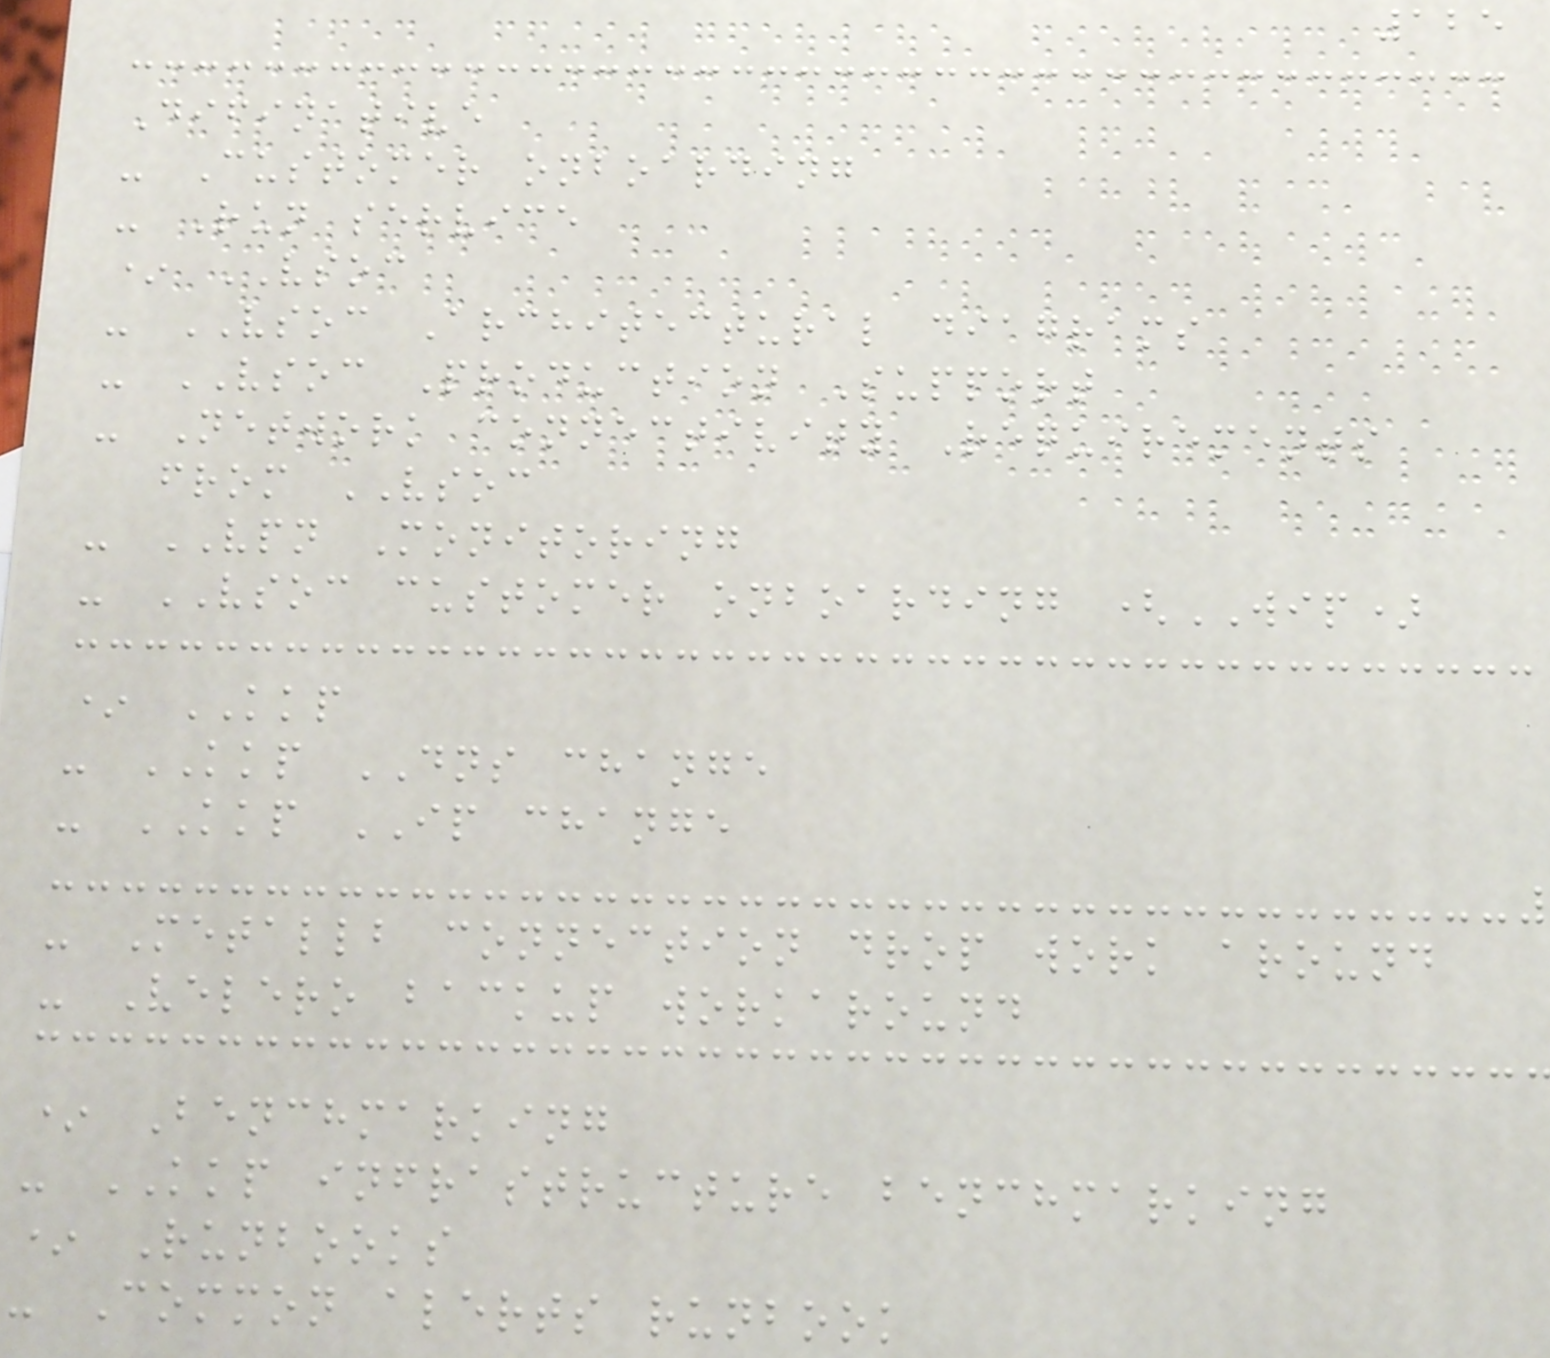125
Difinative
- Customer onboarding
- Run service
* VSOC
- VSOC Architectural diagrams
- VSOC Production Support
- Network connectivity Requirements
from VSOC
- VPN Monitoring
- VSOC customer onboarding (WIP)
* KKP
- KKP DNS change
- KKP IP change
- Metallb connection drop work around
- Velero backup workaround
* Benchmarking
- KKP infrastructure benchmarking
* Runbooks
- Common alerts runbook
